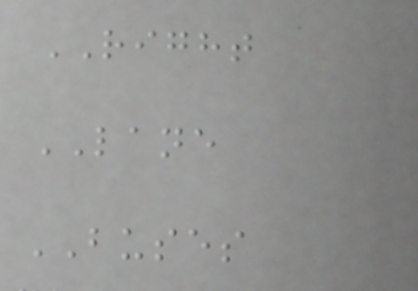RIGHT
LANE
BUSES
